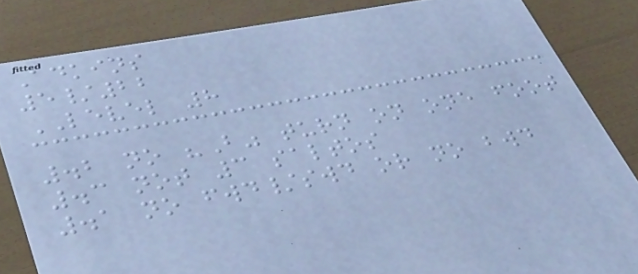Adkins
5/22
LEVEL 8
.2 no "B" turn on one foot
.3 not 3 saltos
.1 no fwd/swd or no bwd
